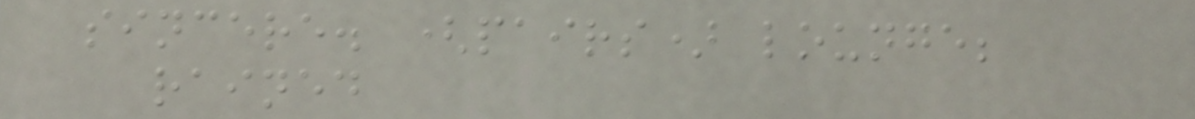sincere. (pairs) lounge;
rained
